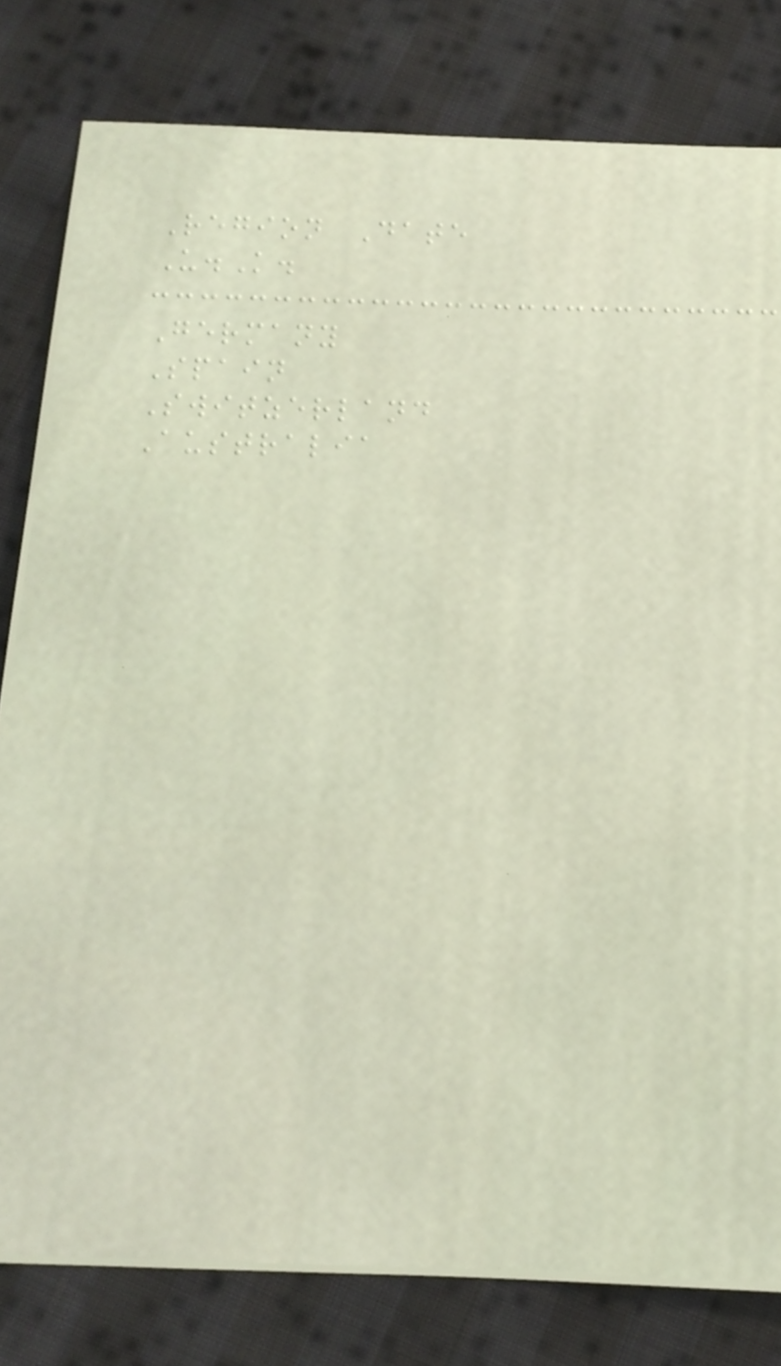Region Date
U.K.
Germany
Spain
Switzerland
Australia
